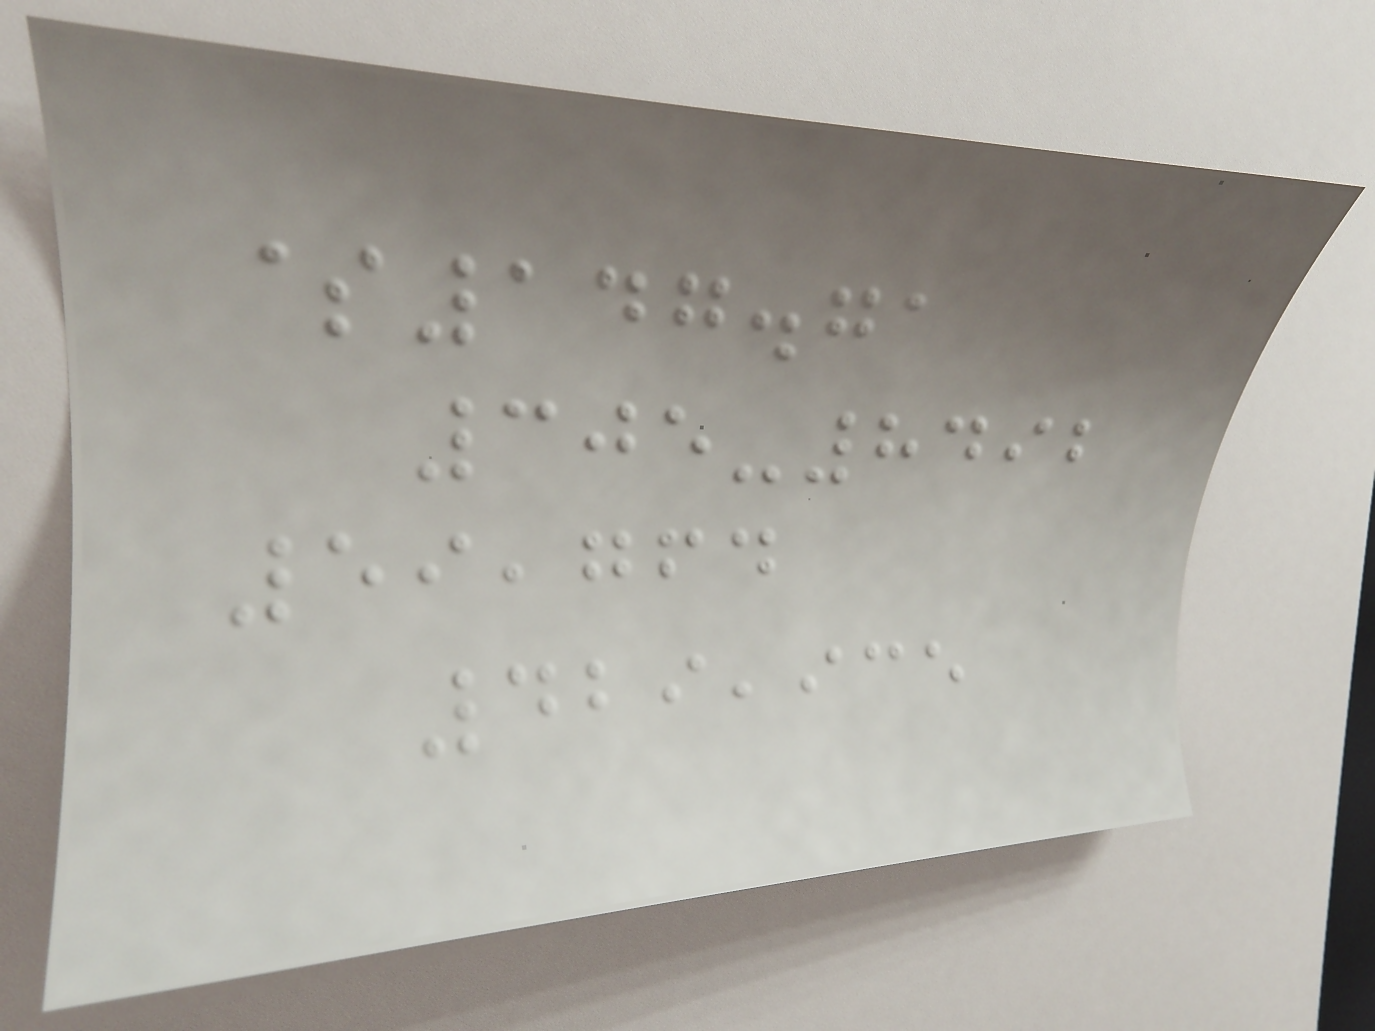$147.71
305-8492
59,764
429,935
